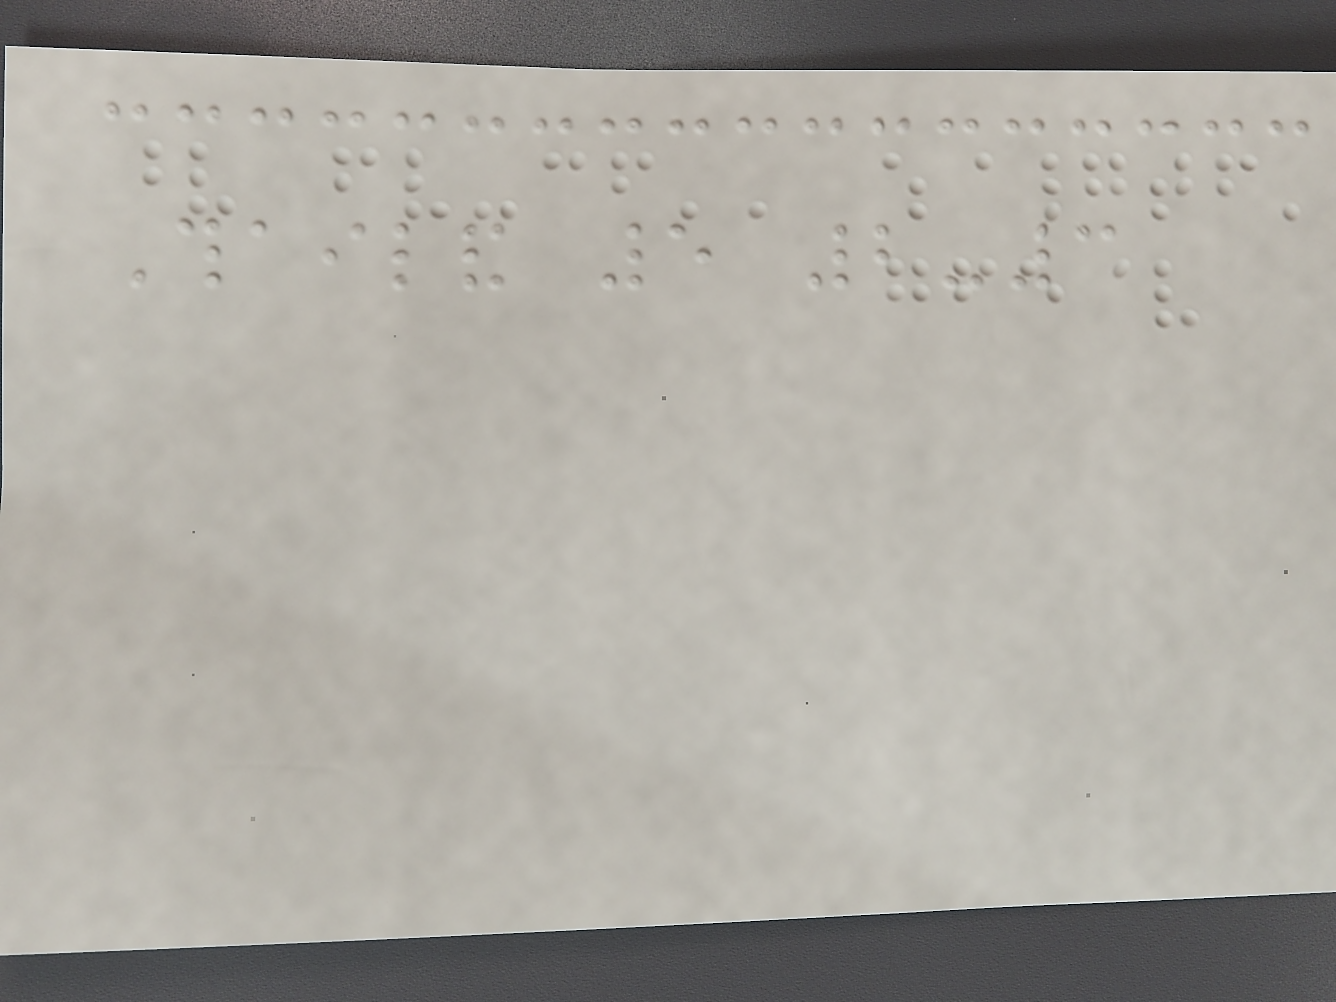Thailand 5 2-3
